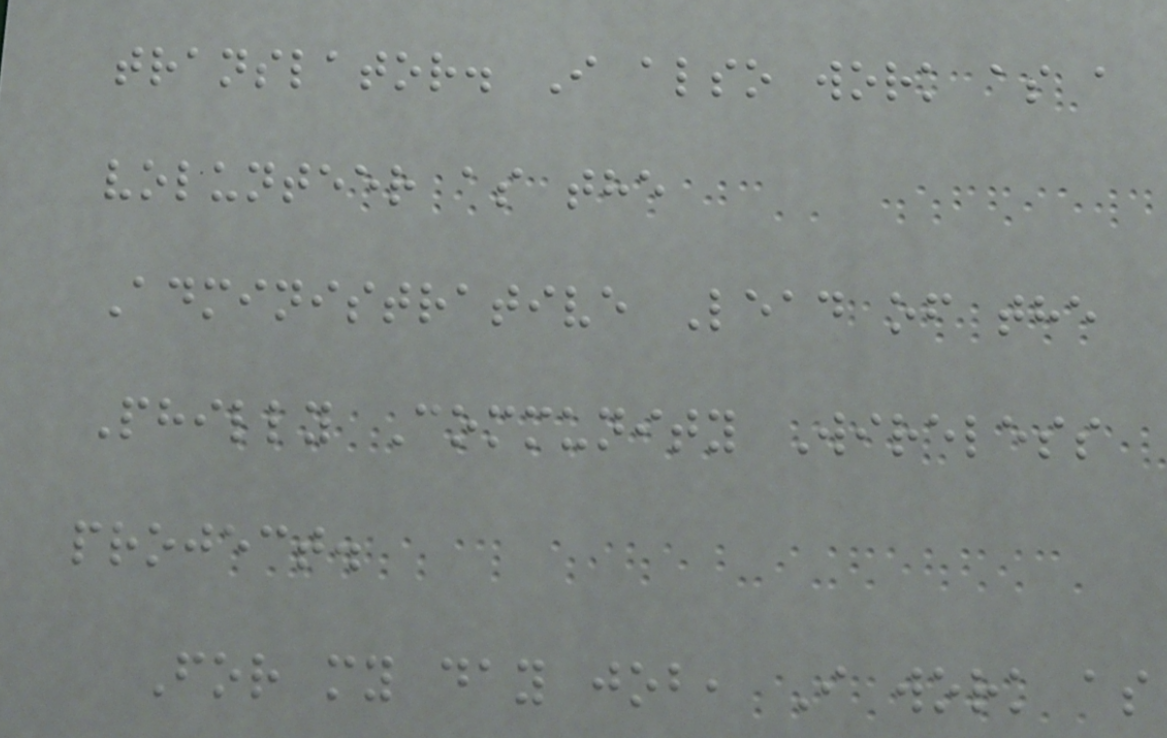translator. I also work as a
volunteer as the
Administrative Lead of the
Philly Community Wireless
project.
For my day job, I work as
